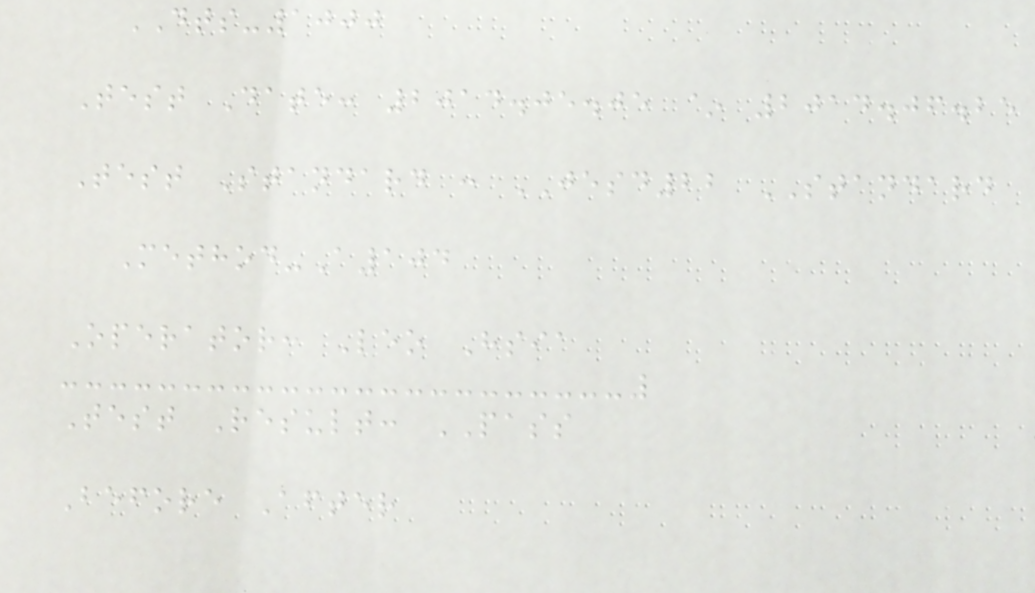DTS-1000
Test Date: 2014.05.05 ~ 2014.06.25
Test Standard : JESD22 STANDARD
Method-A104
Operator: Leo Hsia
Test Result: PASS
Before After
